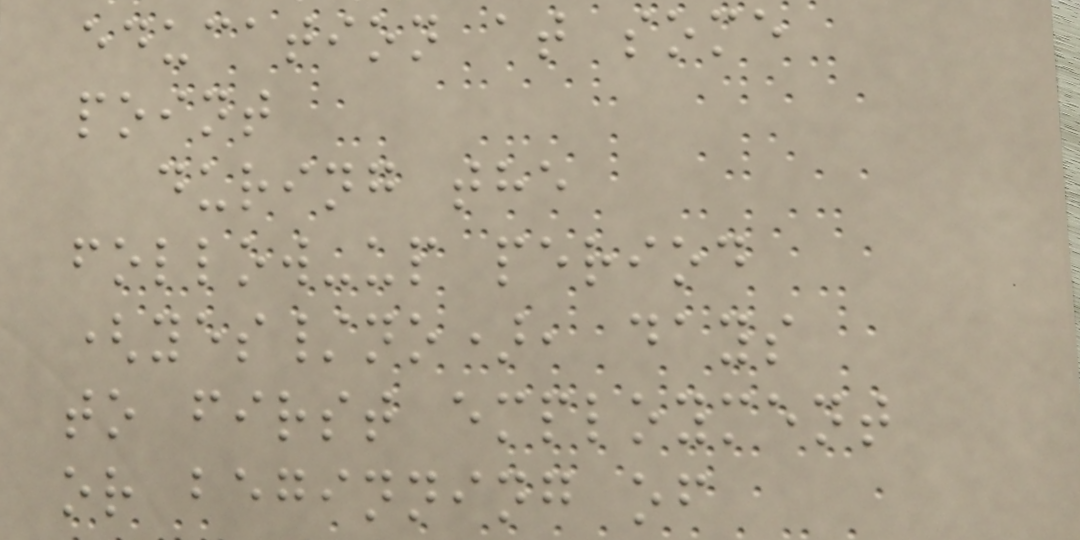education at some
point
during the
follow-up period
(yes/no), days
to first employment
or beginning of
